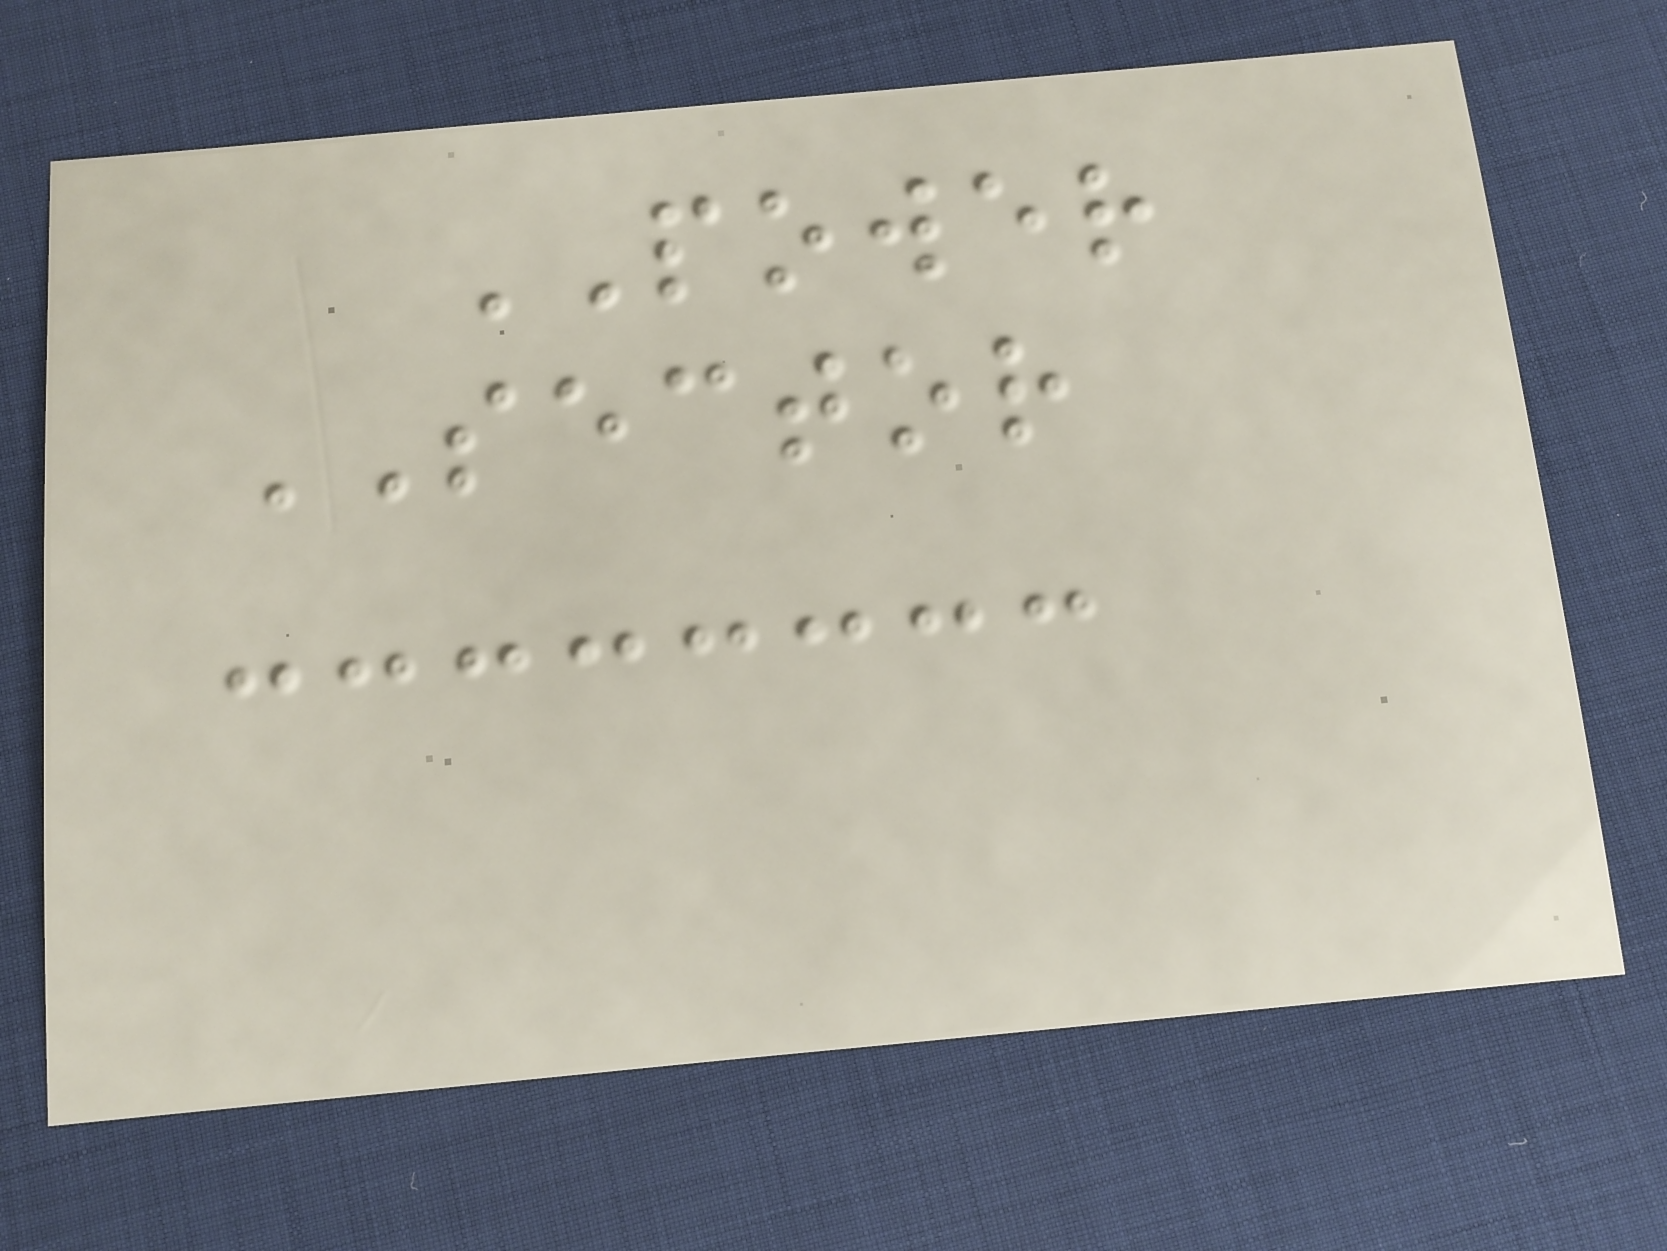POWER
SECTOR
